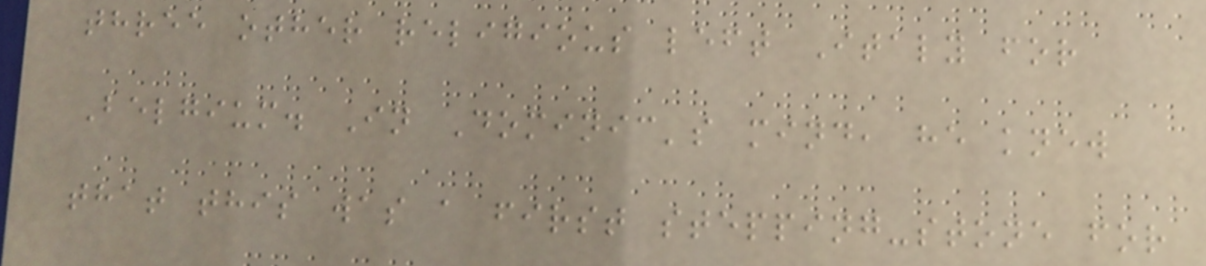three other religious left Italy for
Belgium. In Dominic's mind, he knew
that this was a first stepping-stone for
